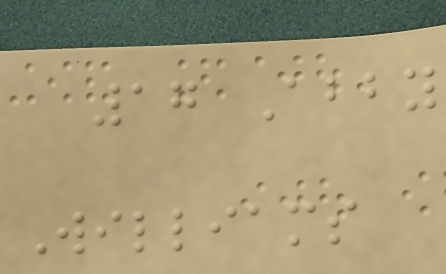17 Abby
Williams
